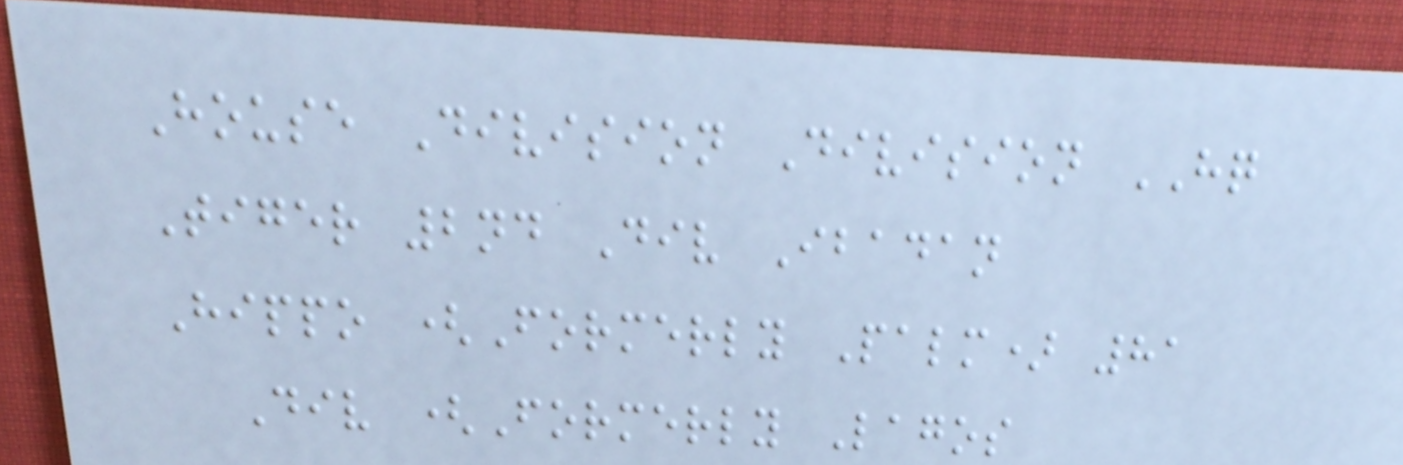House Division Division HQ
Tiger 2nd Div Ibadan
Hippo (Formerly Palm) 81
Div (Formerly Lagos
